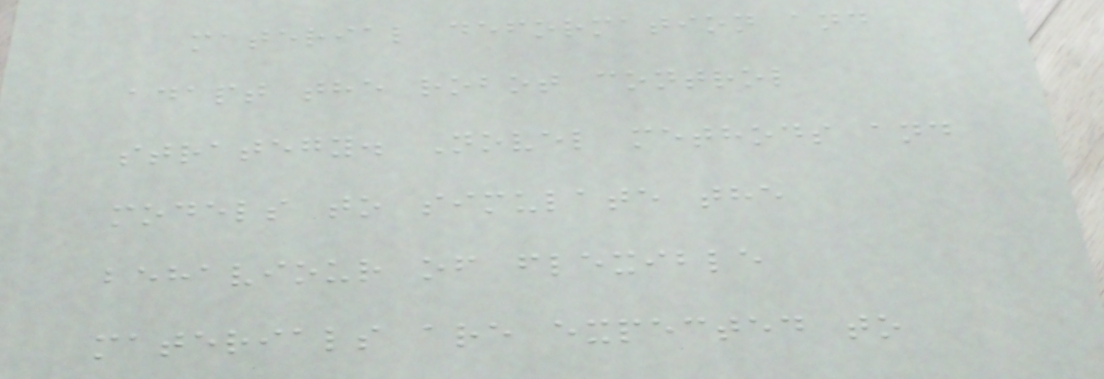material deformation and
adapt the robot control
strategy. Novel methods and
models to simulate the
behaviour of flexible
materials are expected to
